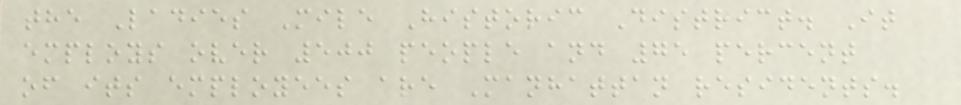the Ladies Mile Historic District. It
employs over 500 people and 75 percent
of its employees are Manhattan residents.
